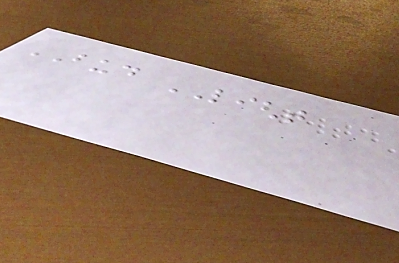BUD LIGHT
